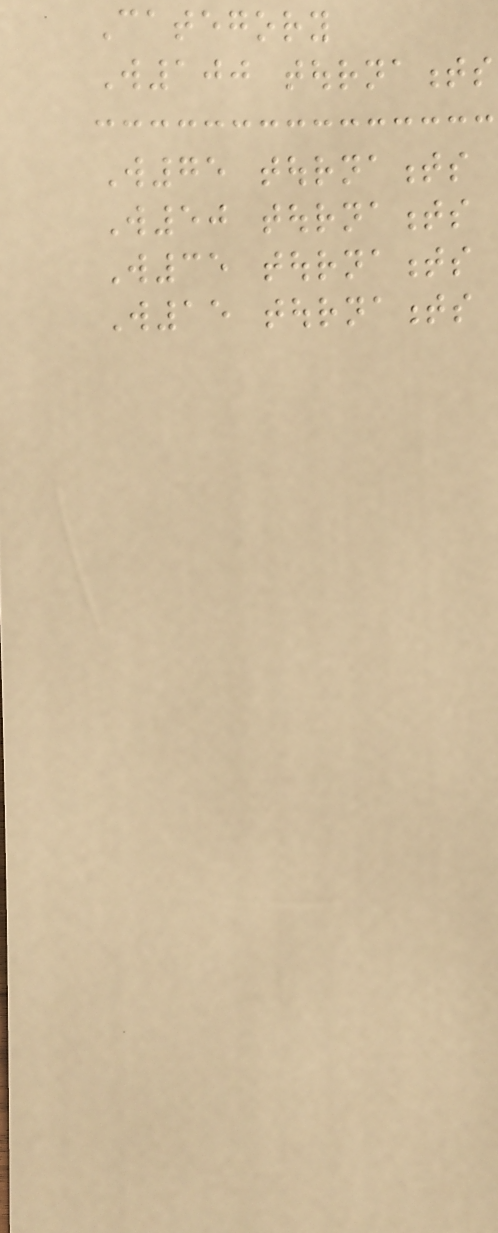Category
W100 tournaments
W75 tournaments
W50 tournaments
W35 tournaments
W15 tournaments
